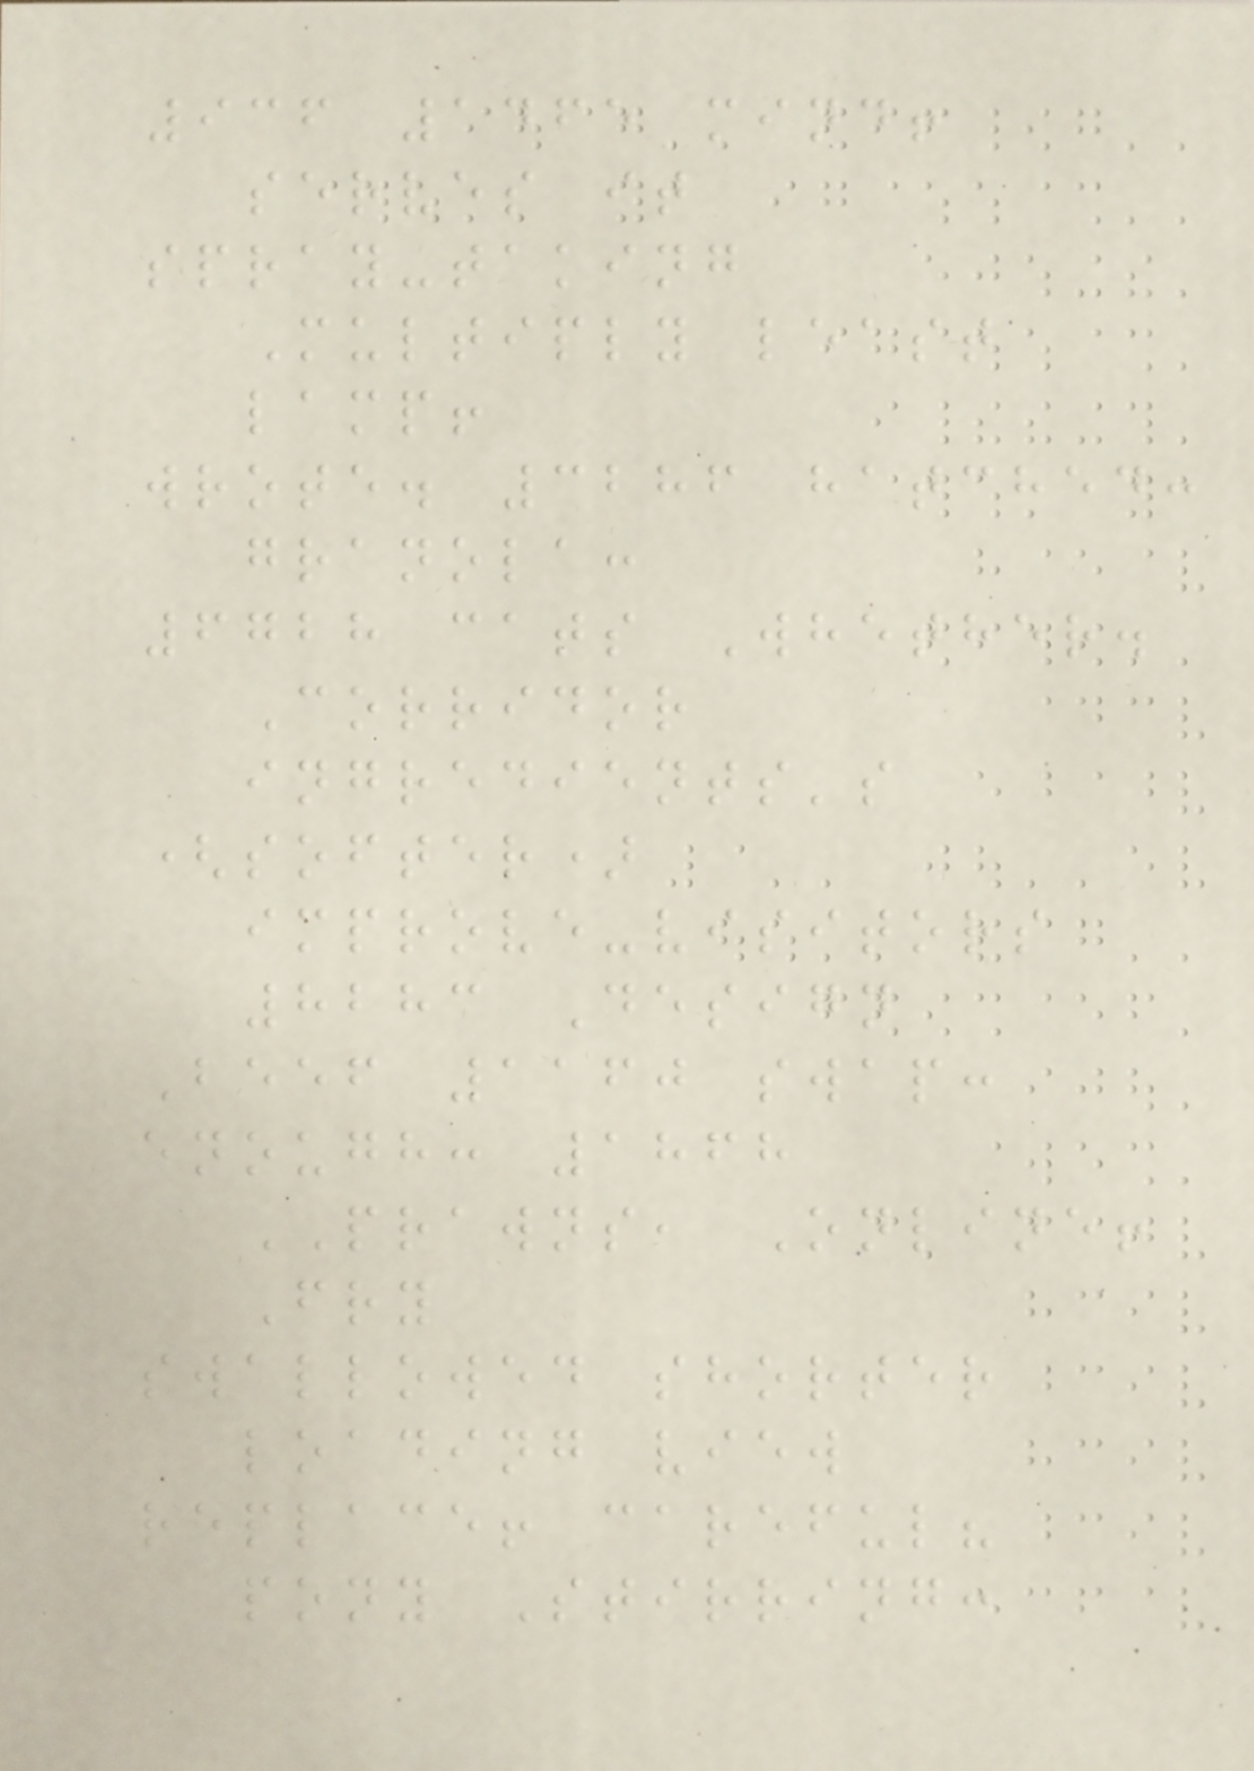936 1465 mind!
serves it
spray-taking
Multiply least
lamp!
wrote. 3286 hatched:
granola:
6728 cats Whether.
Corridor
ingredients's
(softer)
improve-visitors
8283 Design
Beef 1160 swap:
enough: 1868
PRAWNS, Online!
Fry
swallowed shorter
loading view
replace! careful?
pony Stirring:
